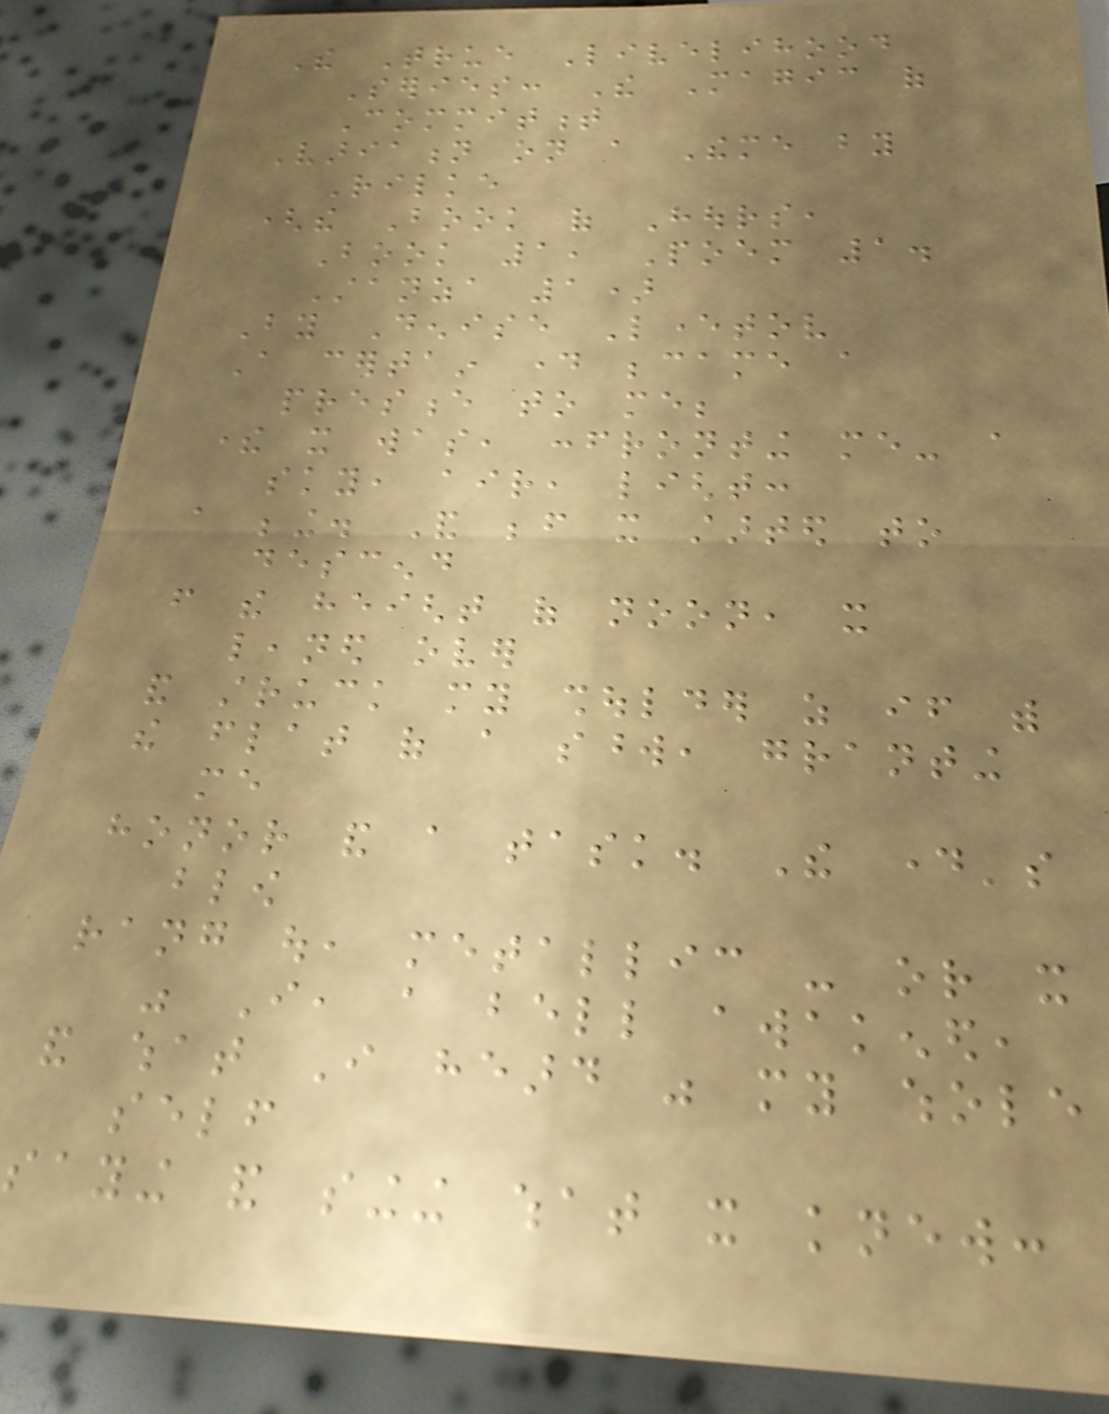The True Livelihood
Series: The Magic of
Commitment
Variation on a Theme by
Rilke
(the Book of Hours,
Book 1, Poem 1.
Stanza 1)
By Denise Levertov
A certain day became a
presence to me;
there it was, confronting me- a
sky, air, light:
a being. And before it started to
descend
from the height of noon, it
leaned over
and struck my shoulder as if with
the flat of a sword, granting
me
honor and a task. The day's
blow
rang out, metallic - or it
was I, a bell awakened,
and what I heard was my whole
self
saying and singing what it knew:
